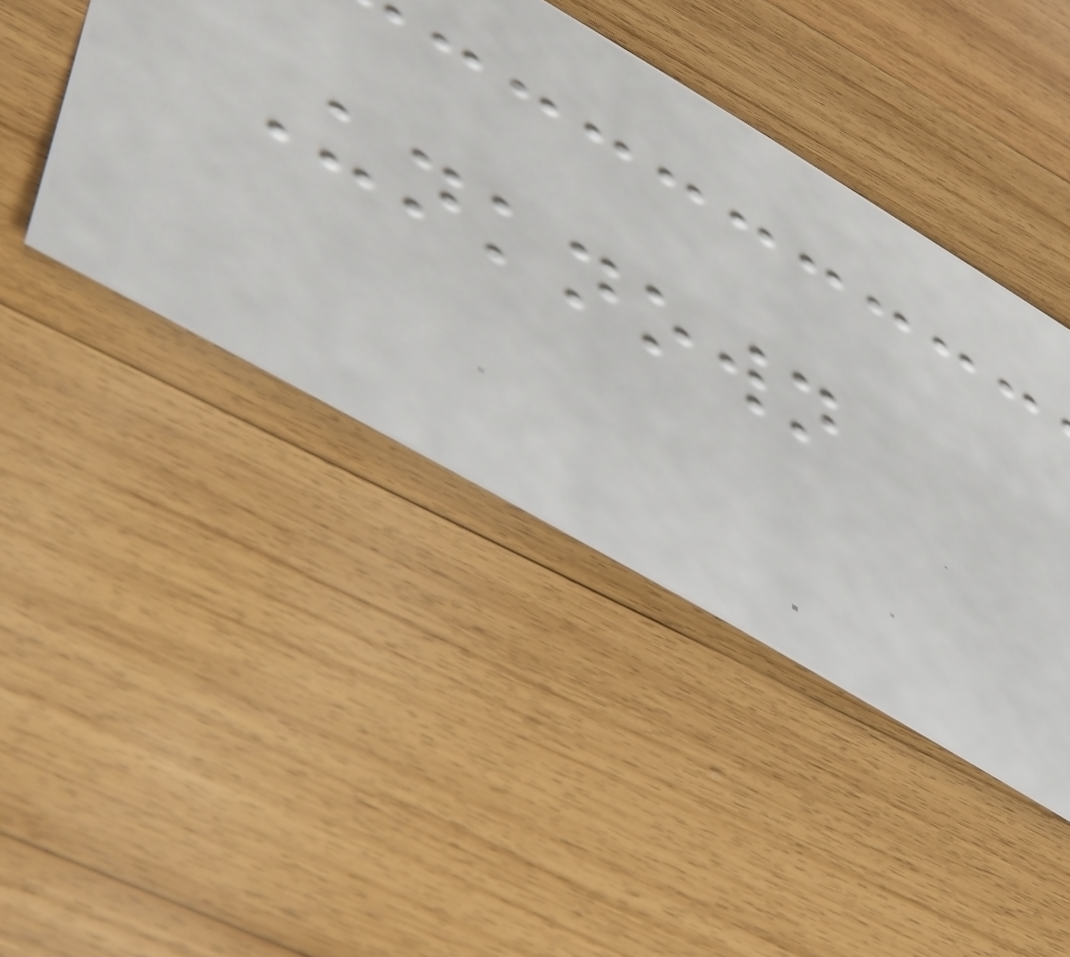Unknown
